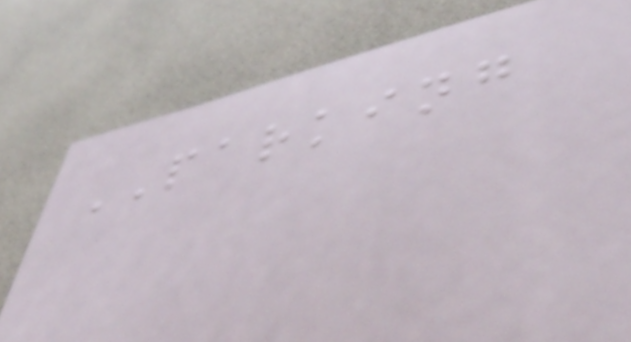PARKING
